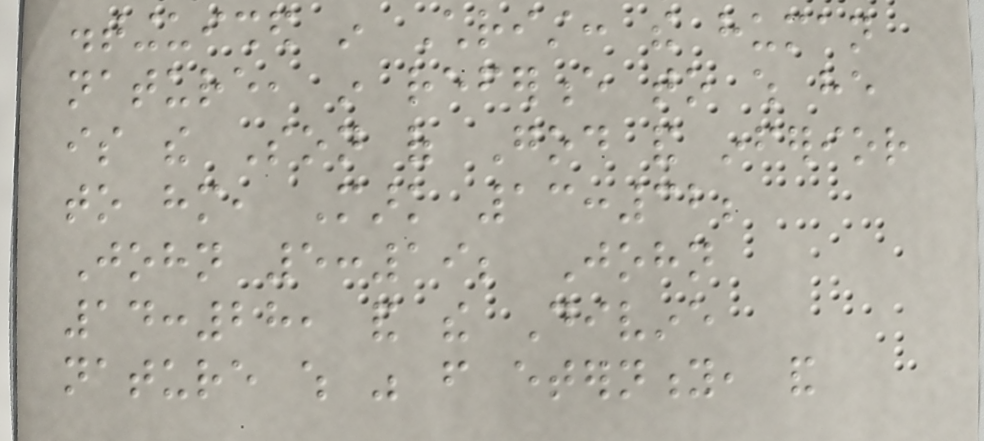distinguished in Christ: the human
nature, in reference to which he
is the Son of God and inferior
to him, Mark 13:32;
John 5:19; John
14:28, and the Divine
nature which was from eternity, and
